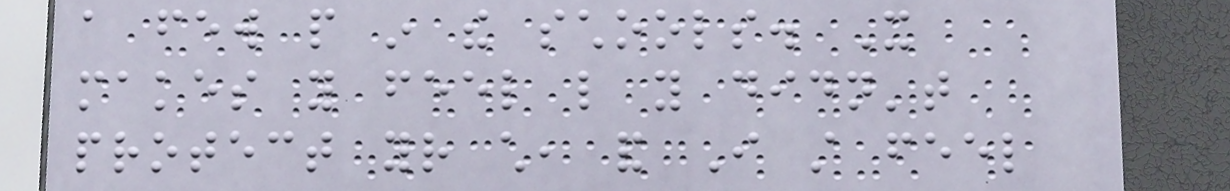a few people in the schools. It
makes you feel like you didn't
protect your child, and I still feel
